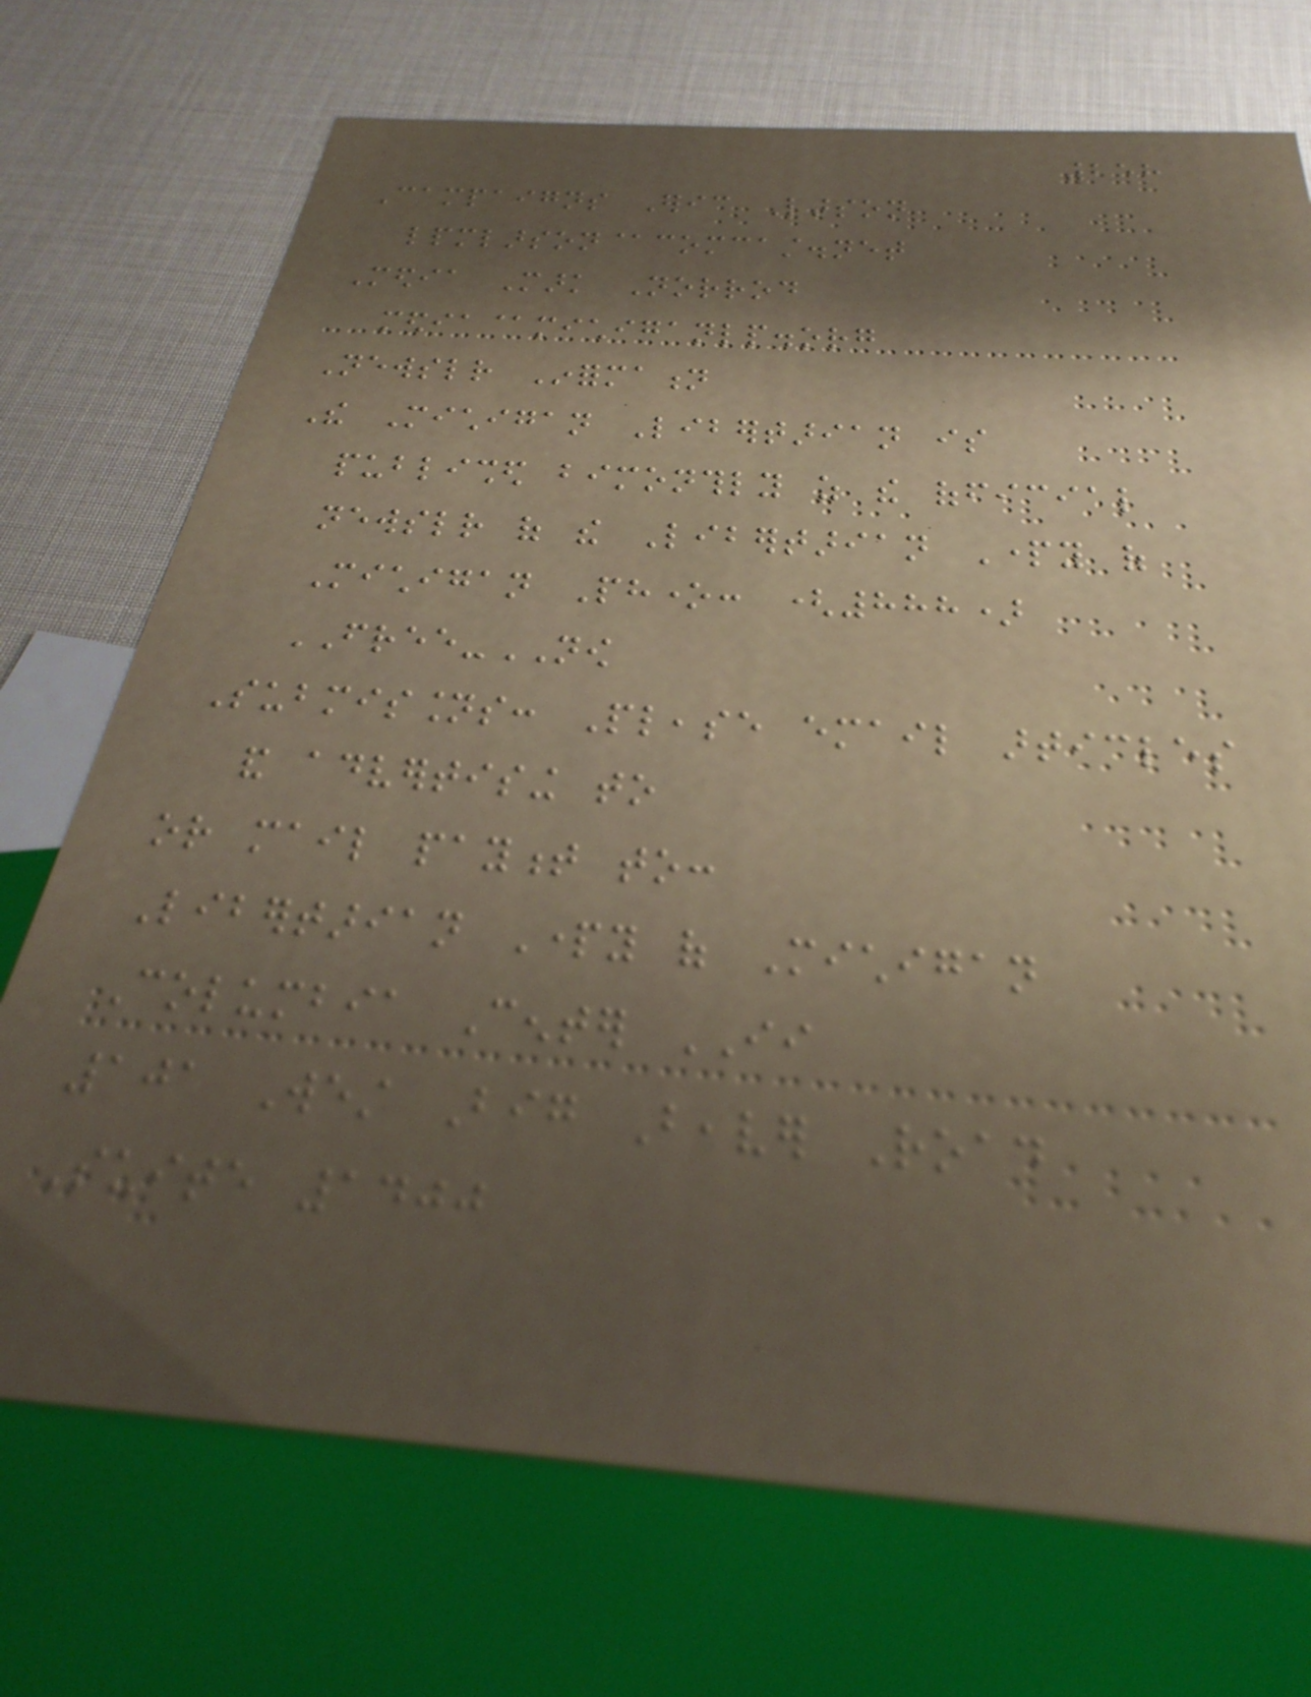258
Campaigns Eric Larson
lpmlarson@comcast.net
Media Mark Norrod
media@michiganlp.org
Newsletter Information
The Michigan Libertarian is
published bimonthly as the official
newsletter of the Libertarian Party of
Michigan Phone: (888)
FREE-NOW
Submissions: Please email articles
and advertising to
or mail payment to:
Libertarian Party of Michigan
Columbia Center II
101 West Big Beaver Road
Suite 1400
